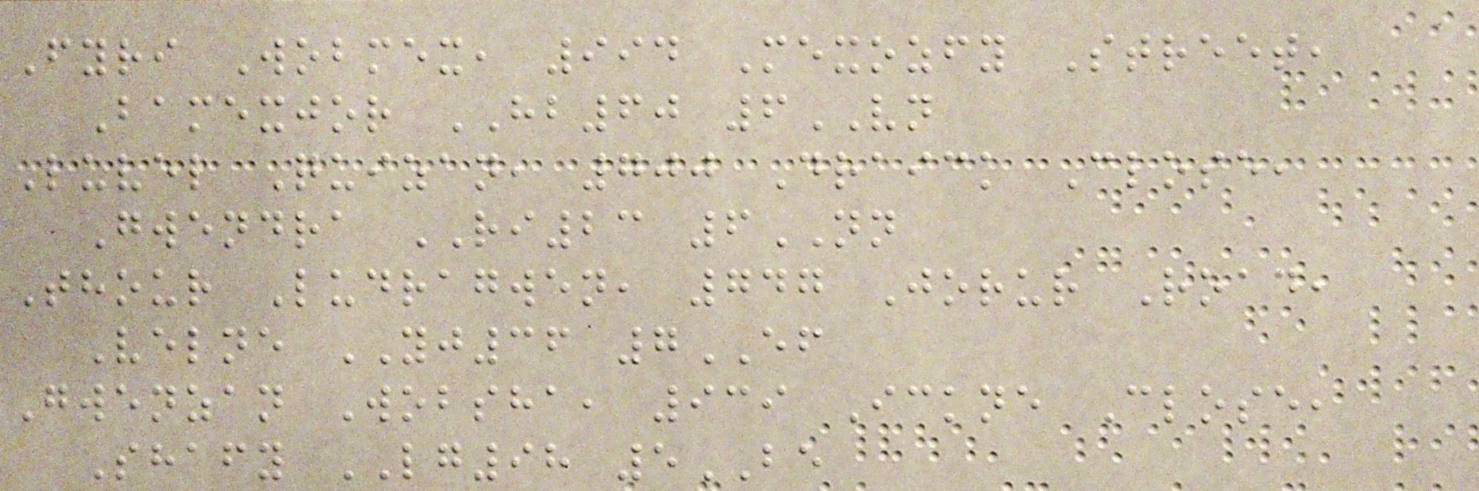Fyri Wobmex, 994 Mexozfy Street,
Bamexjor HB60 6VN
Luvel Quizan, 700 Draick Close,
Gwendra RI23 6NN
Thour Ludragwen, 747 Jorur Road,
Velne YJ36 7EF
Gwenzan Wobsha, 939 Ickne Close,
Shafy LG98 5BE
